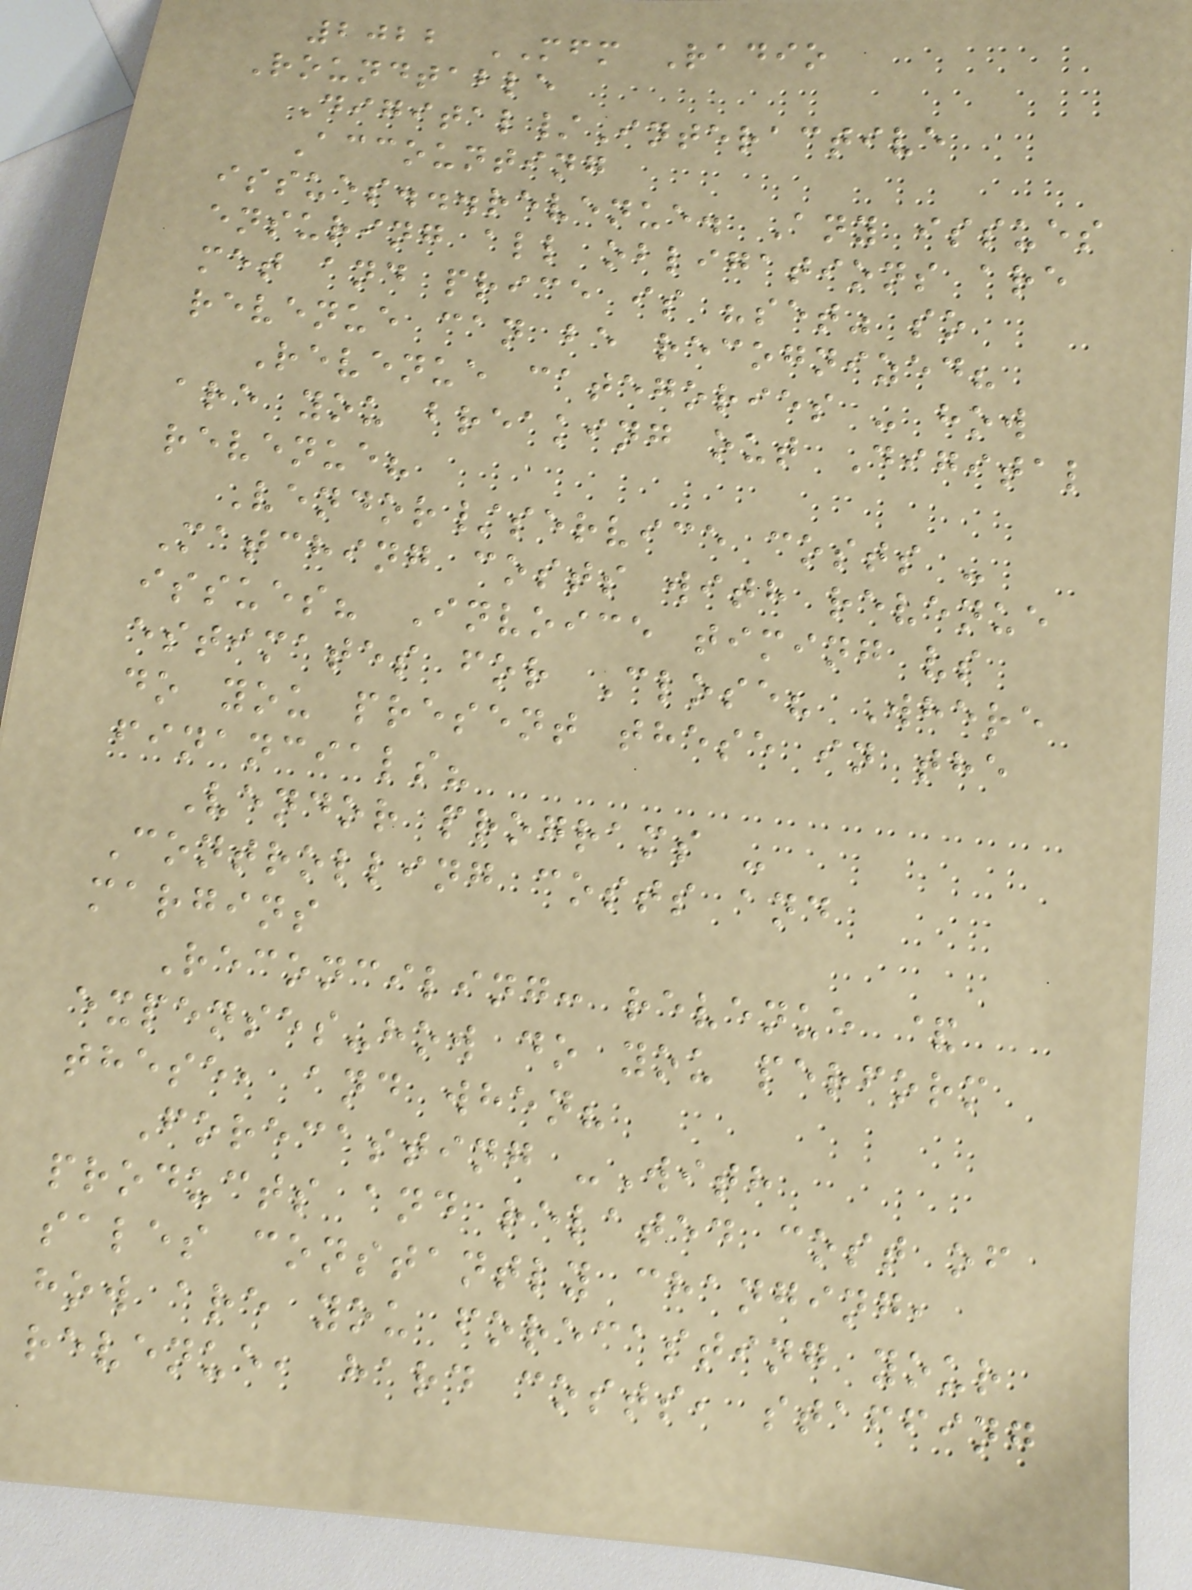2022 MFM Radio
Roundtable
Digital/Interactive
Accounting
issues...revenue. Any issues
ensuring all obligations are
met and price is "set" so
revenue can be recognized?
Revenue categories - how
are you breaking out Digital
revenue?
Vendor/service costs -
Matching costs with revenue
issues? Invoice timing vs
estimates for Close? Where
do you present these in the
financials?
Vendor programs -
Controlling costs and
margins
Reconciling: revenue &
expenses-how do you perform
these, and when?
Forecasting -With
products and related cost of
sales constantly changing,
how are you forecasting your
revenue, hard costs, staffing
